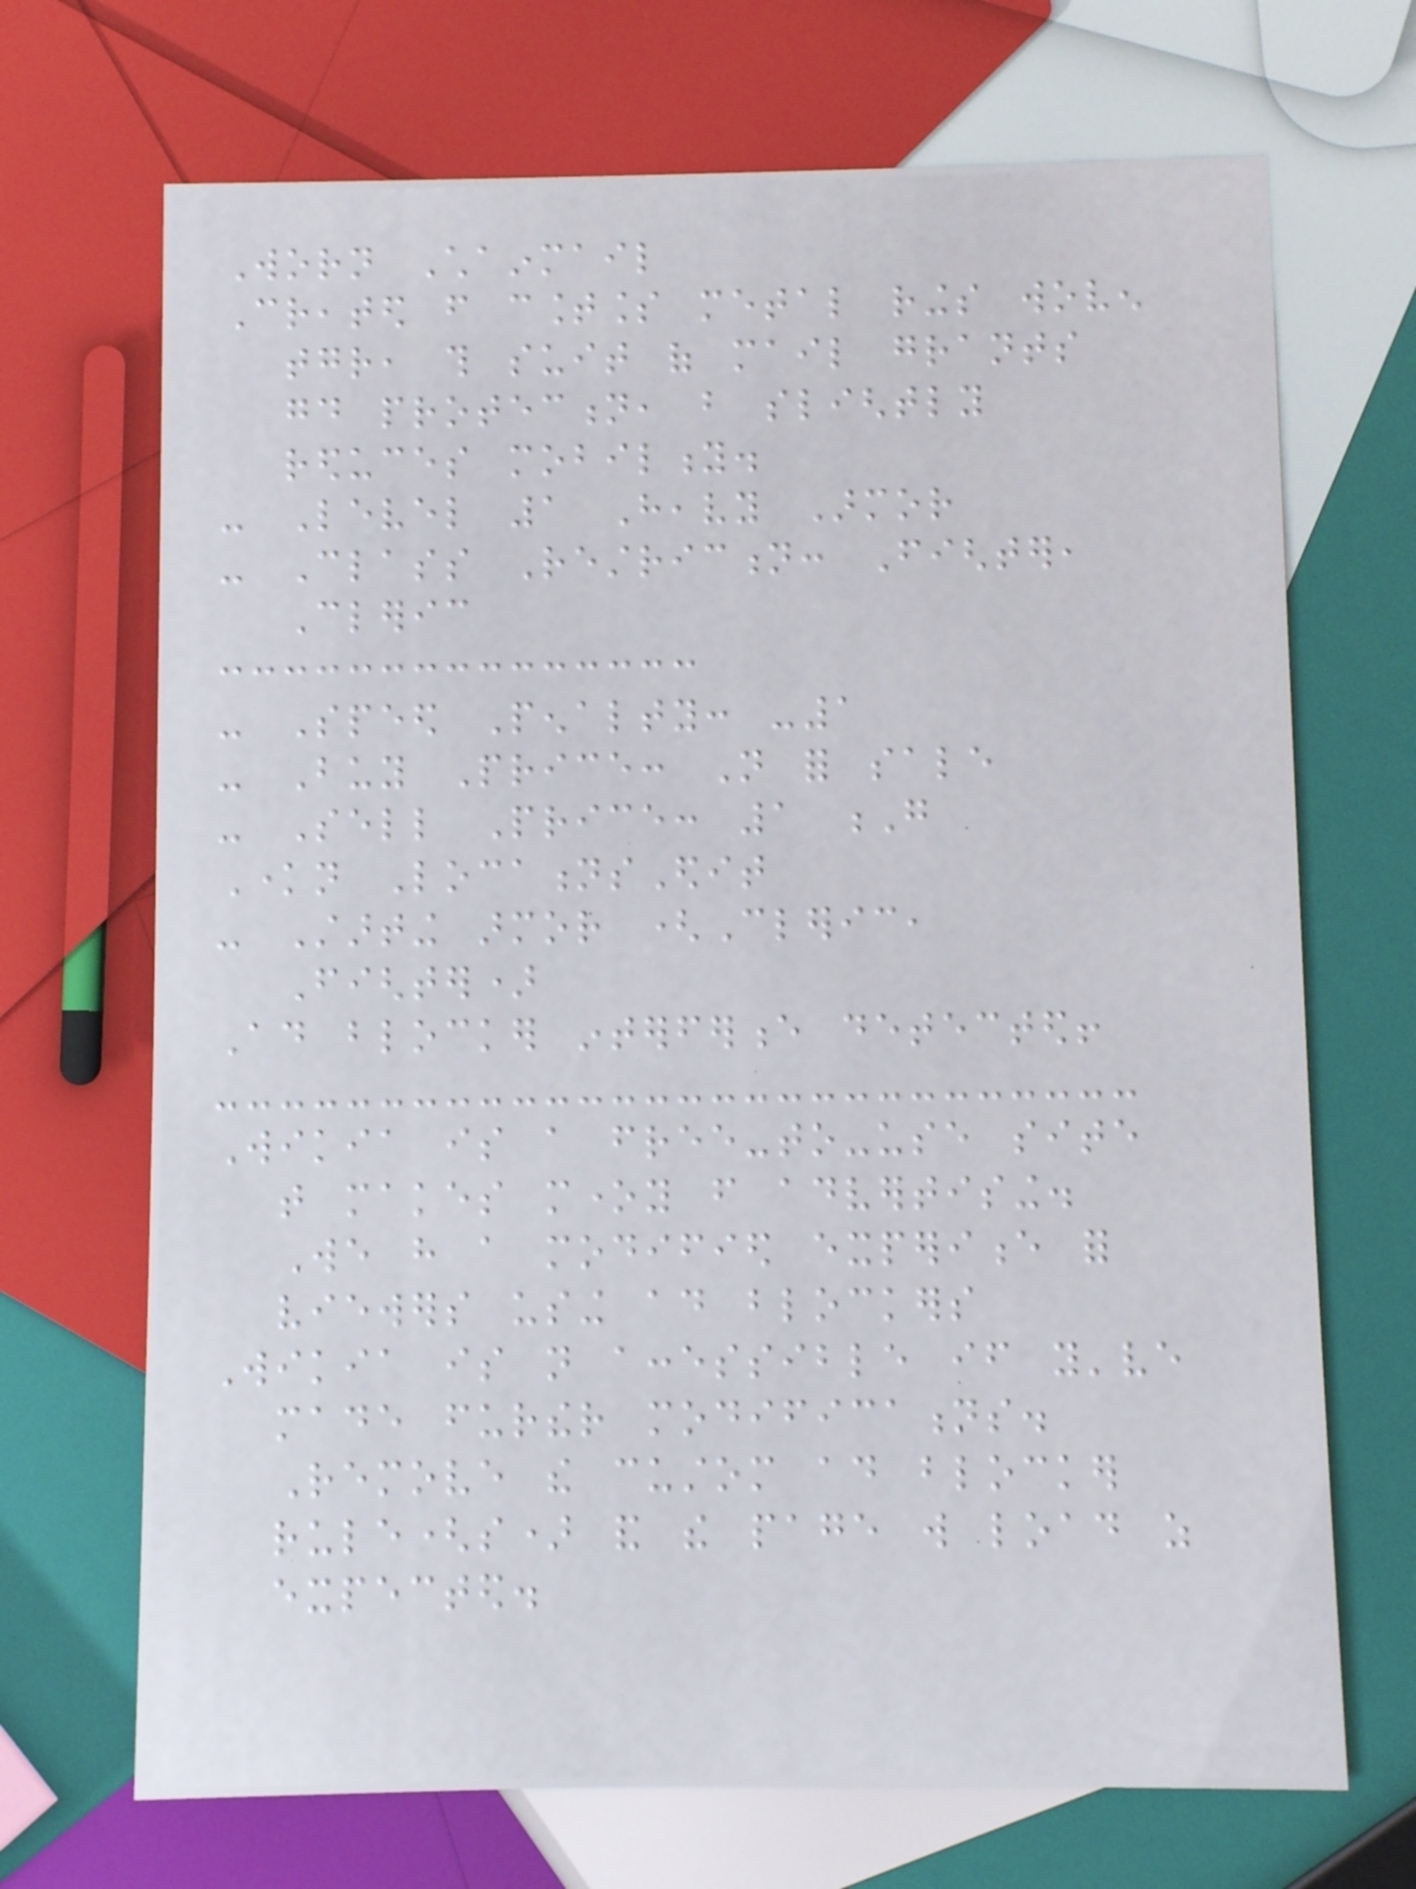Worn Chainmail
Created from countless metal rings woven
together, this suit of mail grants
good protection, but slightly
reduces mobility.
- Level 1 Heavy Armor
- Class Restriction: Fighter,
Cleric
- Speed Penalty: -1
- Buy Price: Not for sale
- Sell Price: 1 G
Known LocationsEdit
- Starting armor (Cleric,
Fighter)
Ad blocker interference detected!
Wikia is a free-to-use site
that makes money from advertising.
We have a modified experience for
viewers using ad blockers
Wikia is not accessible if you've
made further modifications.
Remove the custom ad blocker
rule(s) and the page will load as
expected.
